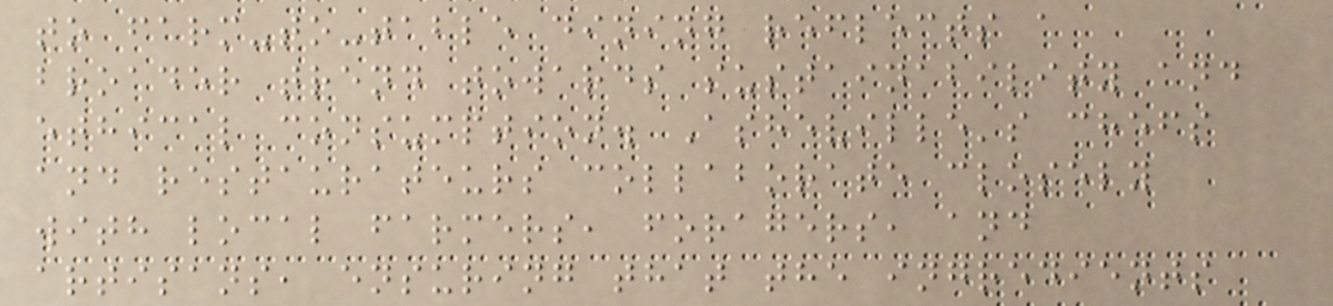to farm-to-table dining reflects a
broader trend towards sustainability and
ethical consumption. Asheville's chefs
and restaurateurs collaborate closely
with local farmers, foragers, and
artisans, ensuring that the ingredients
